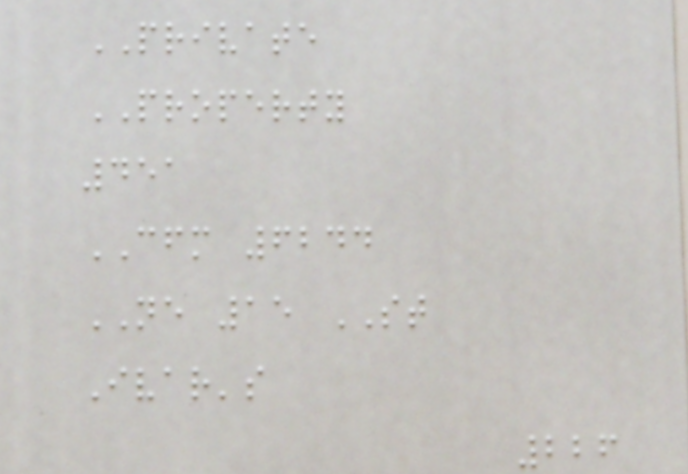PRIVATE
PROPERTY
451
CFM 6244
NE 15 ST
Ivar's
226
